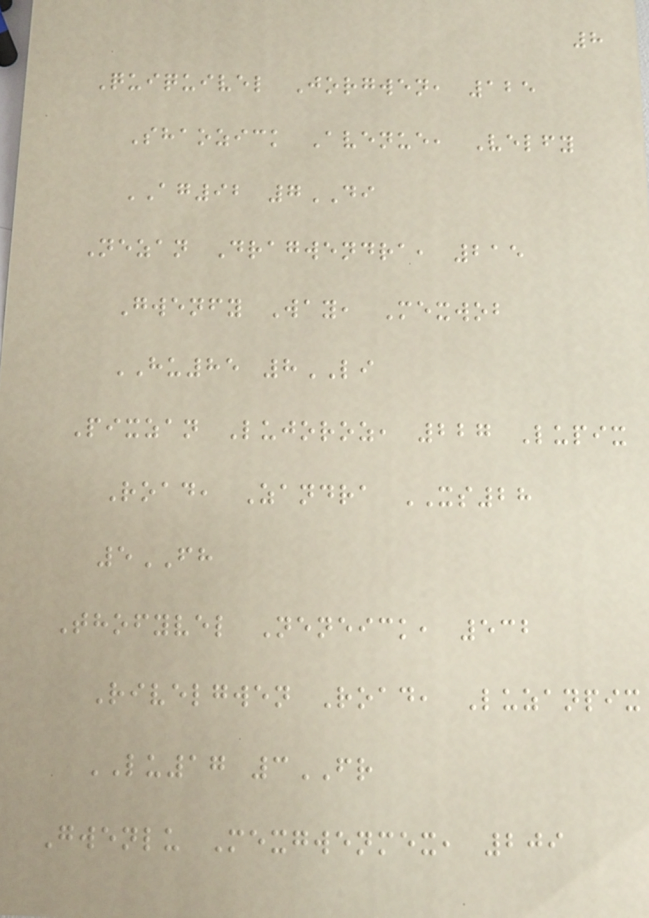8
Quiquivel Jorgwen, 125
Shaozick Avenue, Velfy
AG92 7DI
Nezan Dragwendra, 215
Gwenfy Way, Mexwob
HU85 8LI
Pixzan Lujoroz, 227 Lupix
Road, Zandra XS28
5FH
Thofyvel Neneick, 532
Rivelgwen Road, Luzanpix
LU17 3FR
Gwenlu Mexgwenmex, 209
